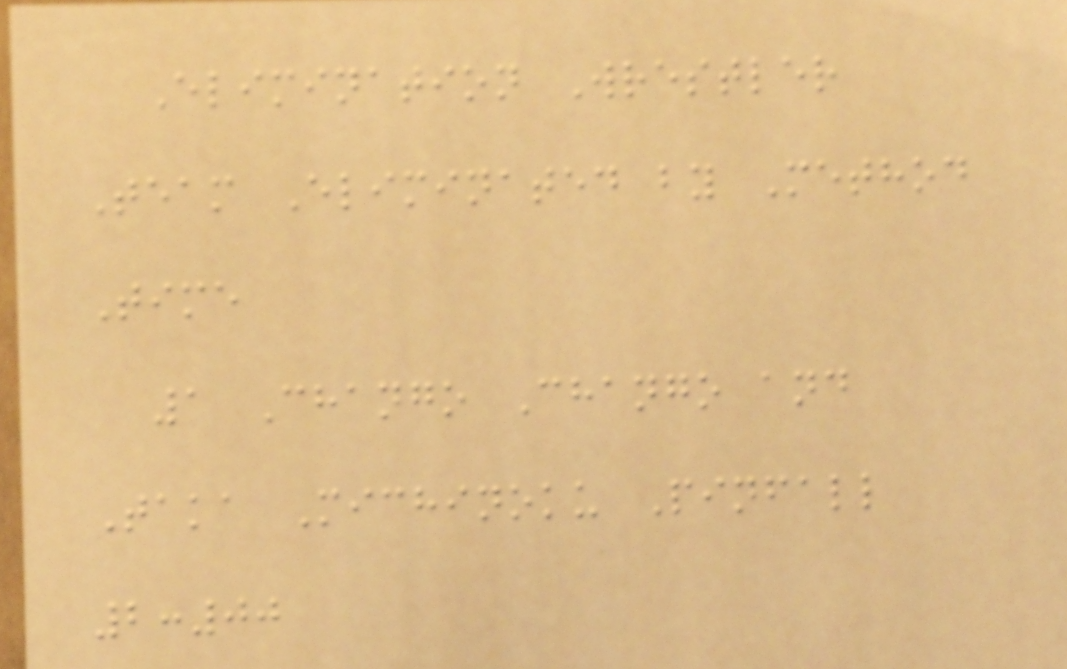Elimination Wrestler
Team Eliminated by Method
Time
1 Chango Chango and
Taka Michinoku Pinfall
2:00
